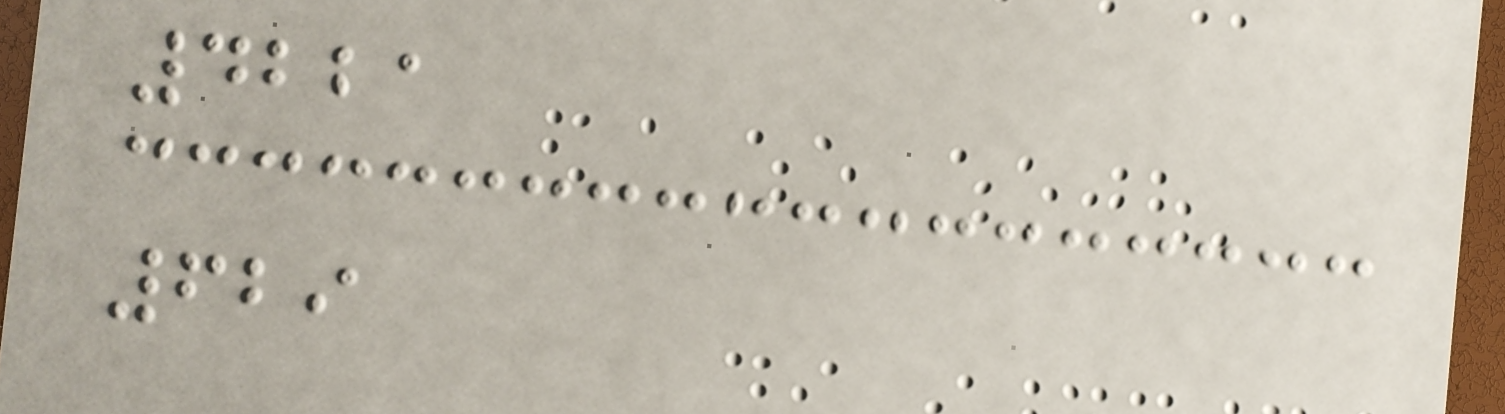4221
629
